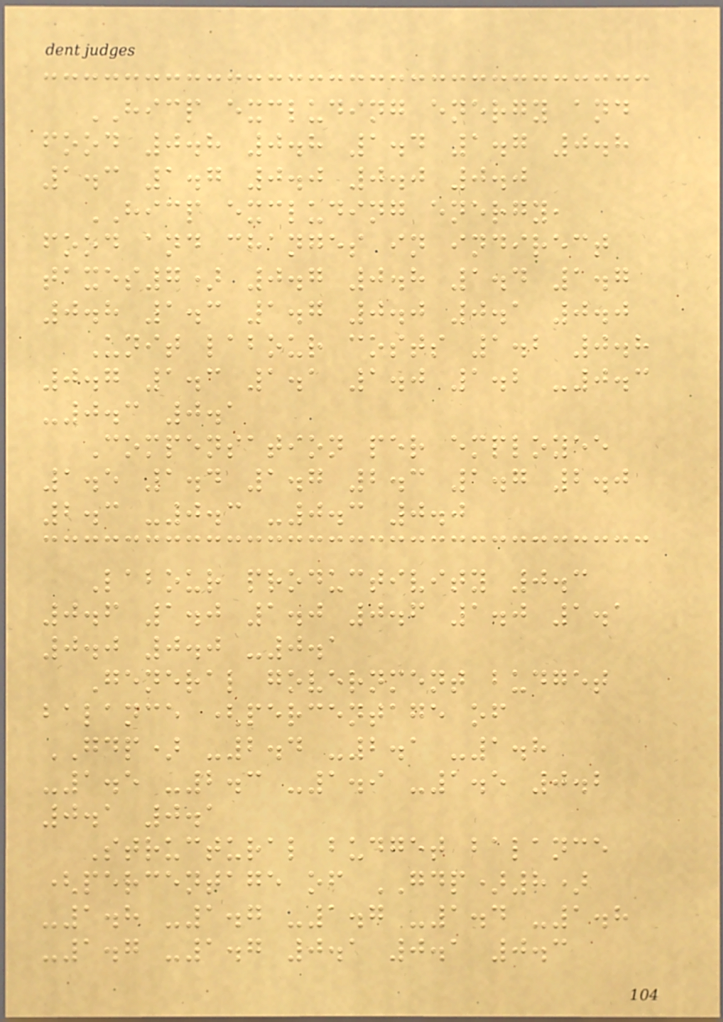HICP excluding energy and
food 0.8 0.8 1.4 1.7 0.8
1.3 1.7 0.0 0.0 0.0
HICP excluding energy,
food and changes in indirect
taxes7) 0.7 0.8 1.4 1.7
0.8 1.3 1.7 0.0 0.1 0.0
Unit labour costs 1.2 0.8
0.7 1.3 1.1 1.0 1.2 -0.3
-0.3 0.1
Compensation per employee
1.5 1.4 1.7 2.3 1.7 2.0
2.3 -0.3 -0.3 0.0
Labour productivity 0.3
0.6 1.0 1.0 0.6 1.0 1.1
0.0 0.0 -0.1
General government budget
balance (percentage of
GDP) -2.4 -2.1 -1.8
-1.5 -2.3 -1.9 -1.5 0.2
0.1 0.1
Structural budget balance
(percentage of GDP)8)
-1.8 -1.7 -1.7 -1.4 -1.8
-1.7 -1.7 0.1 0.1 0.3
